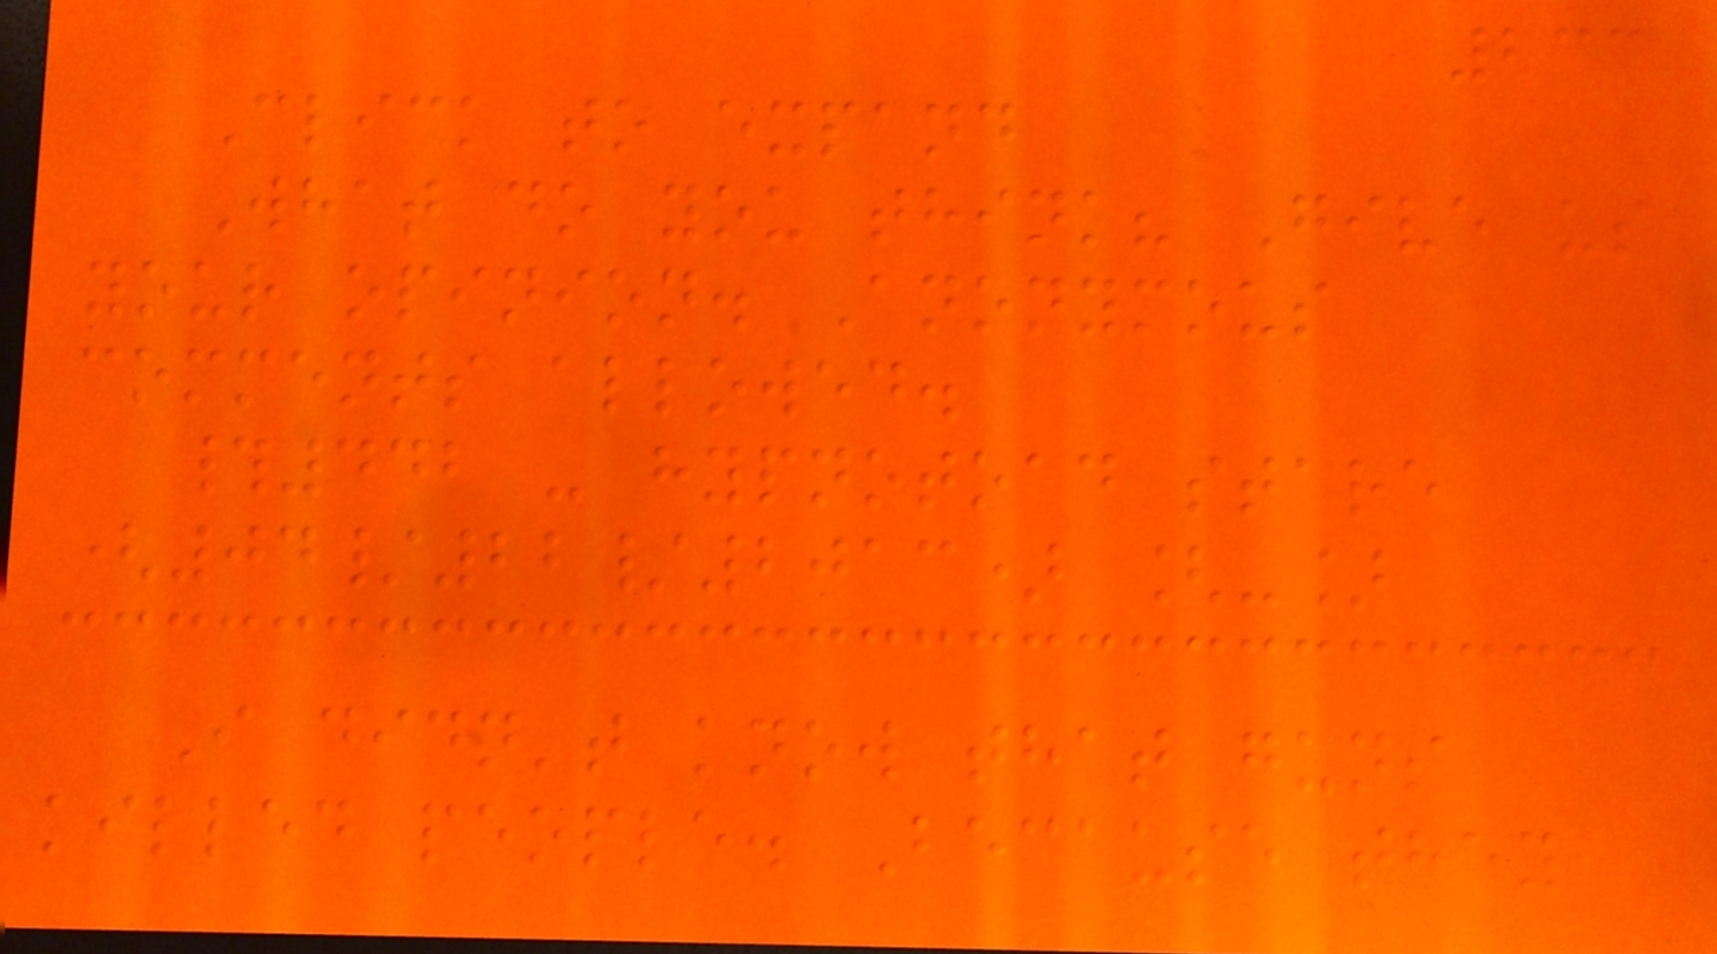233
Click to expand
What do you think? Give us
your opinion. Anonymous
comments allowed.
#442 - hypnotoad stare
(04/22/2013) [-]
I didn't know that guns
killed people. Because they
